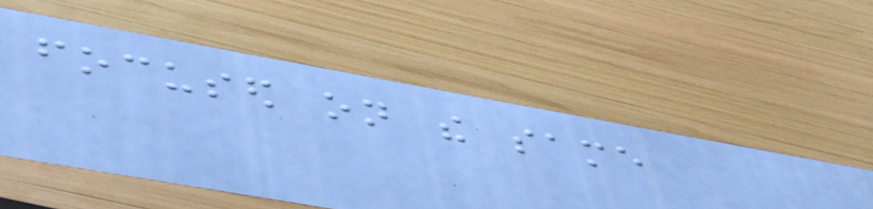focused on the same
